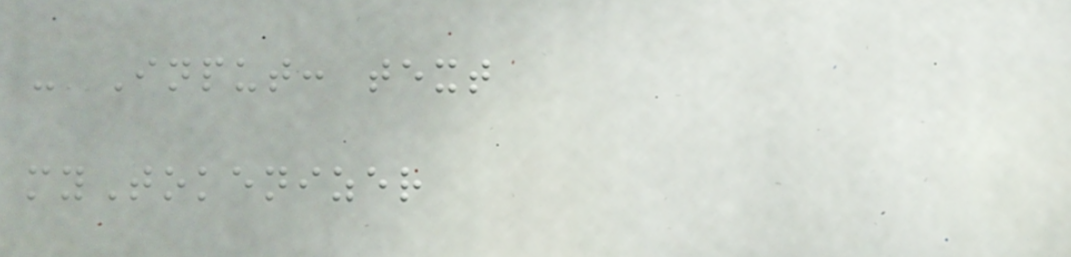- Input: text
myTokenizer
